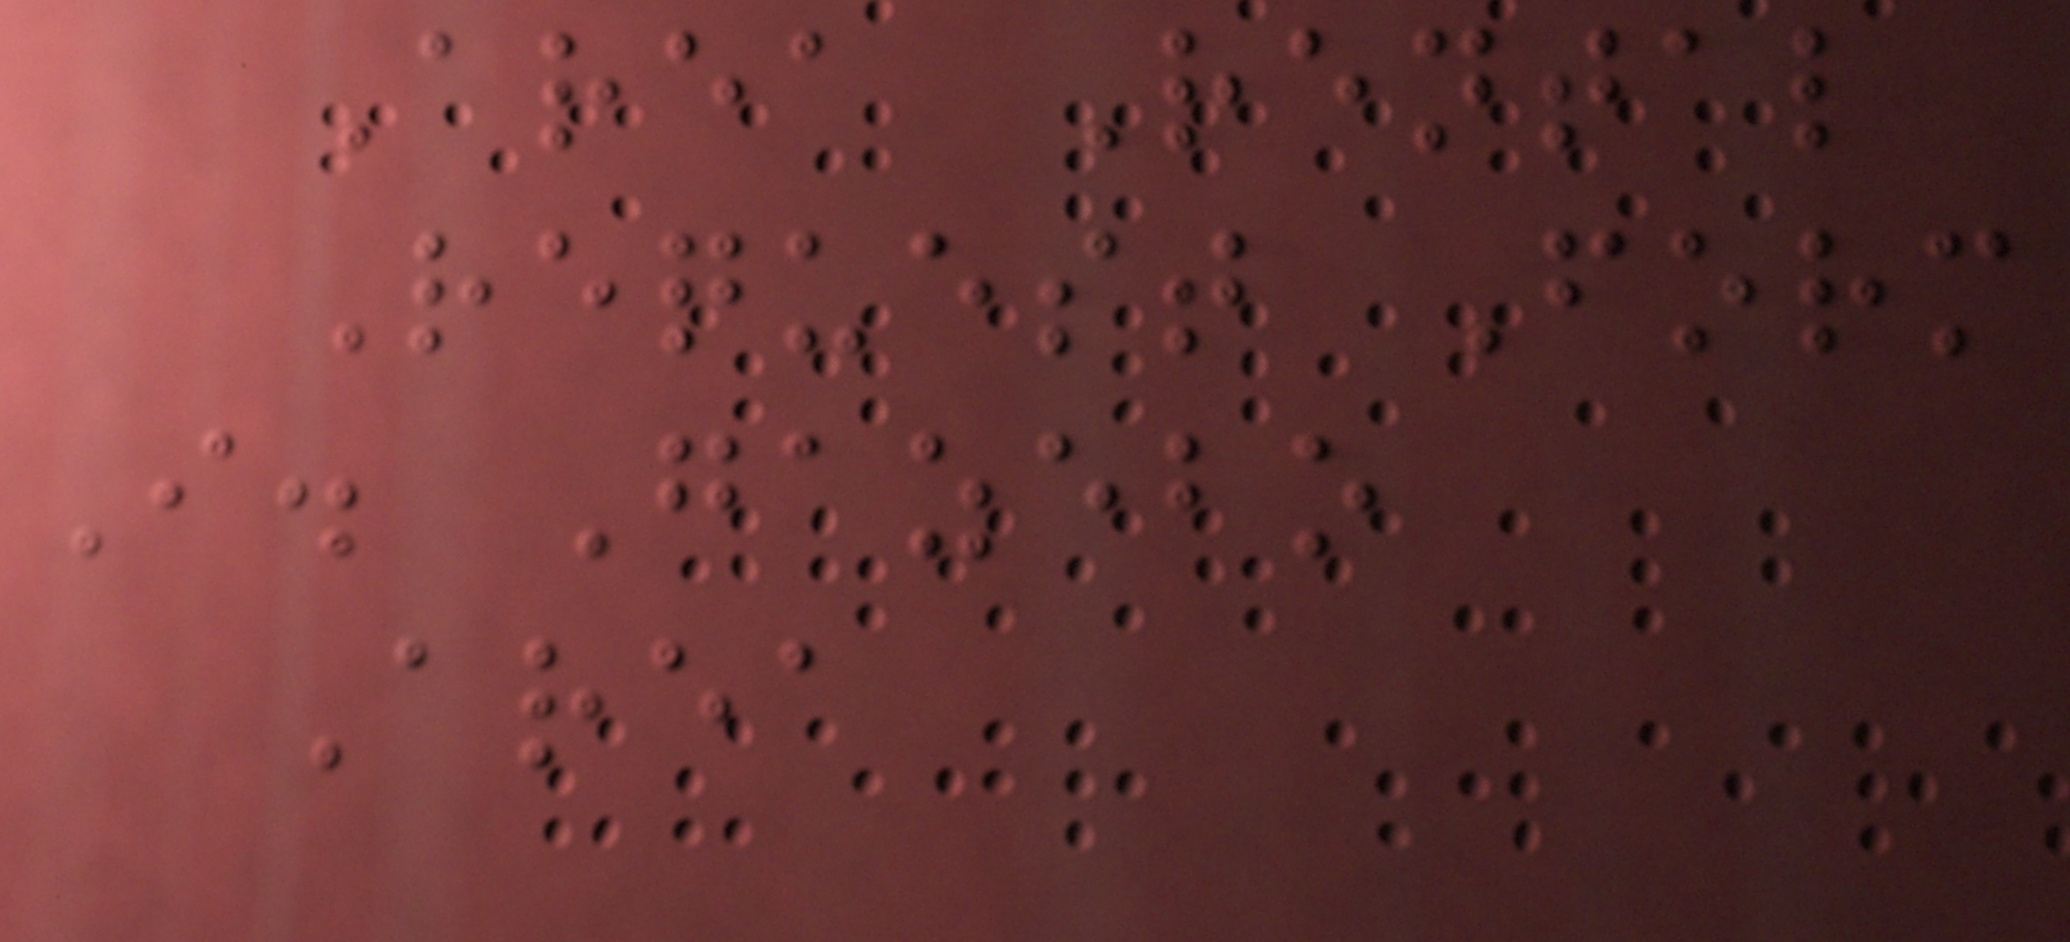Area Rental
Request Form
I. Gazebo
Area
